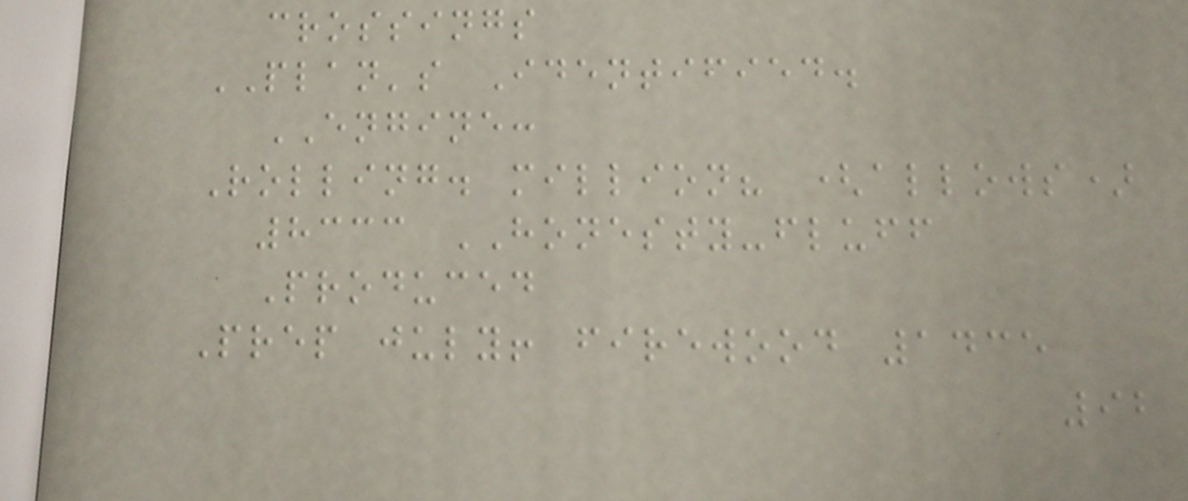crossings
PLAN's Identified.
ENGINE:
Rolling. million? (allows)
8333 HONESTY-fluff
Produced
Prep july! firewood 1435
92
